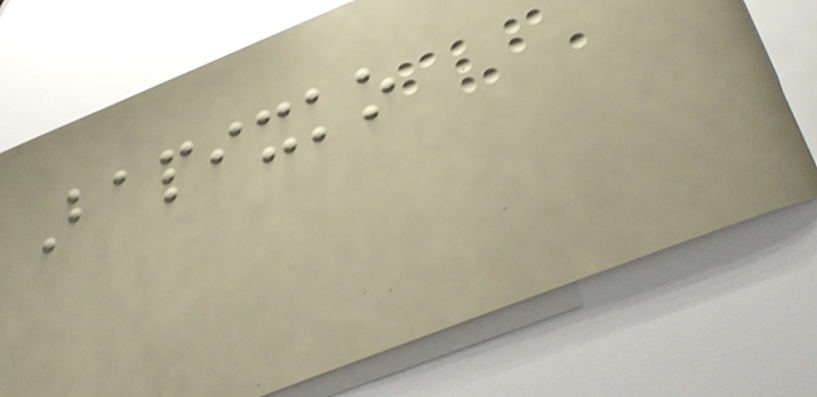Bapixko
